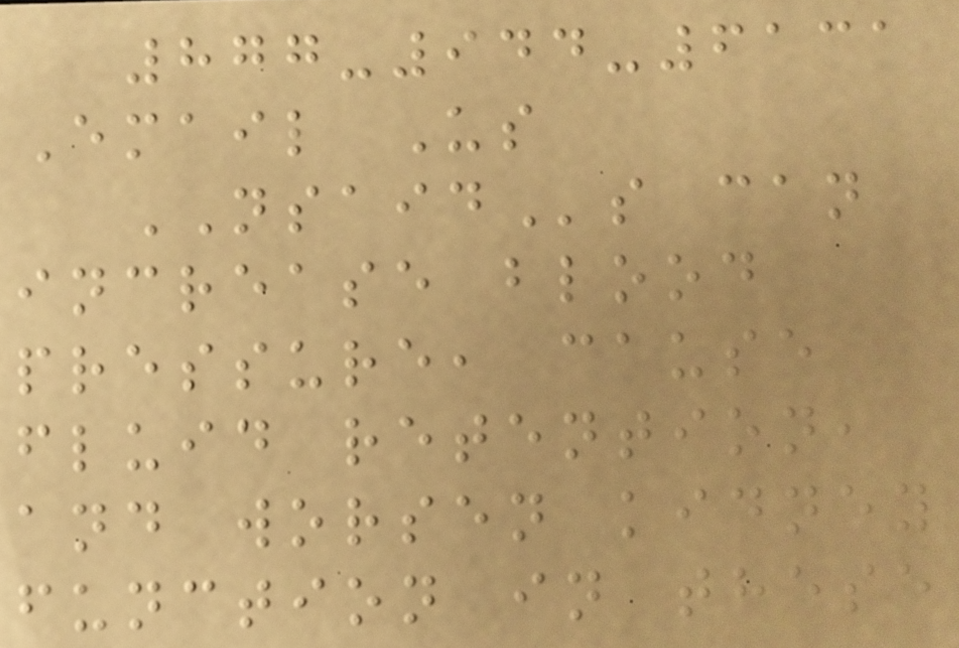877-944-6131
Email Us
NSAIDs can
increase blood
pressure, cause
fluid retention,
and worsen kidney
function in these
